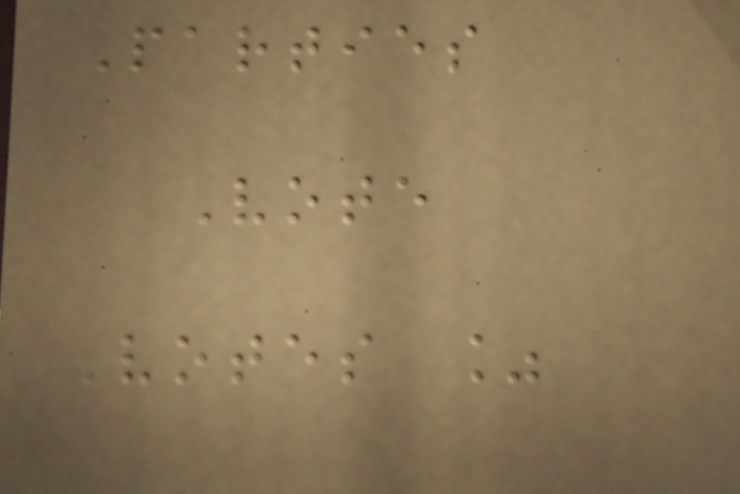Parties
Vote
Votes %
